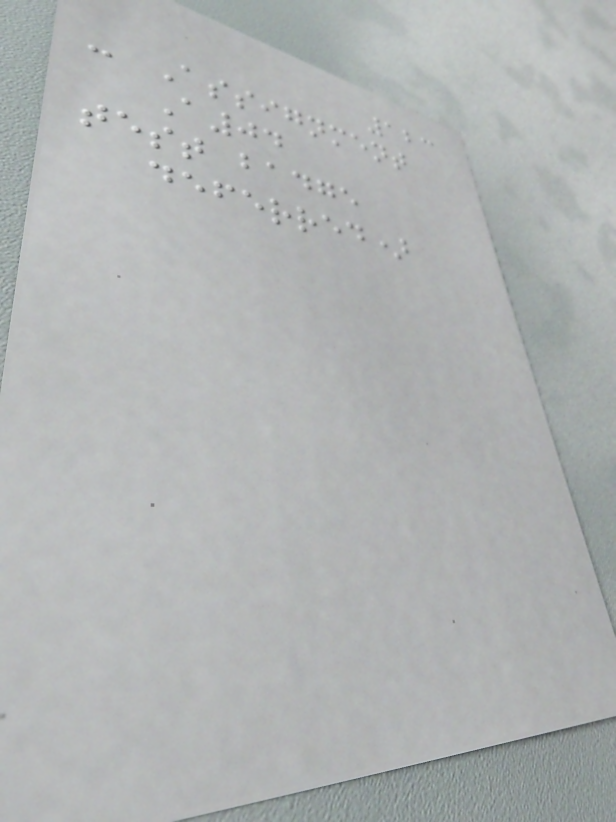123
- Assignment
A04
test badge
deferred)
